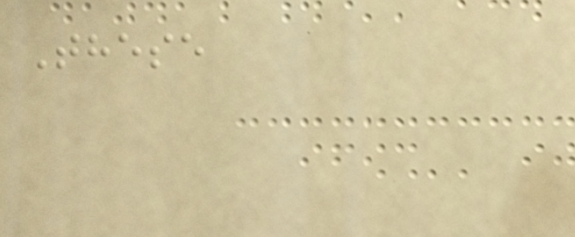These
